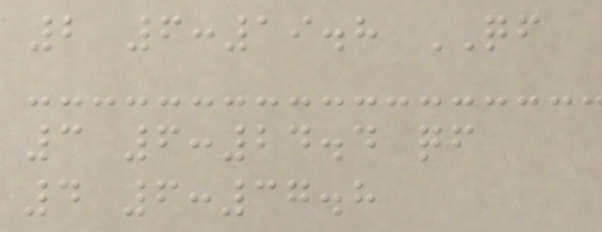2 6:19.8 QF
3 6:24.4 qf
4 6:37.8
